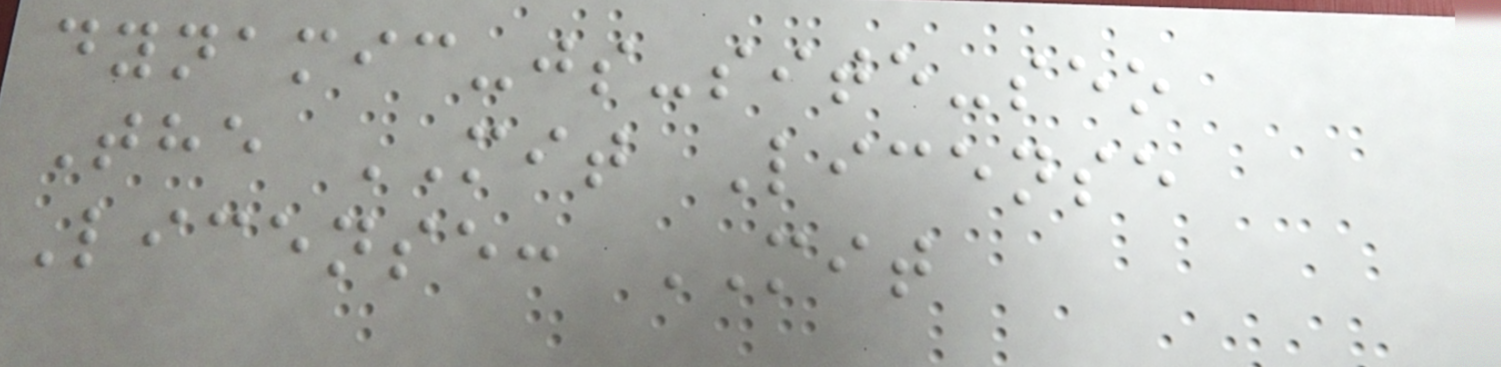dynamic-js-site-seo
The MIT License
License: MIT
